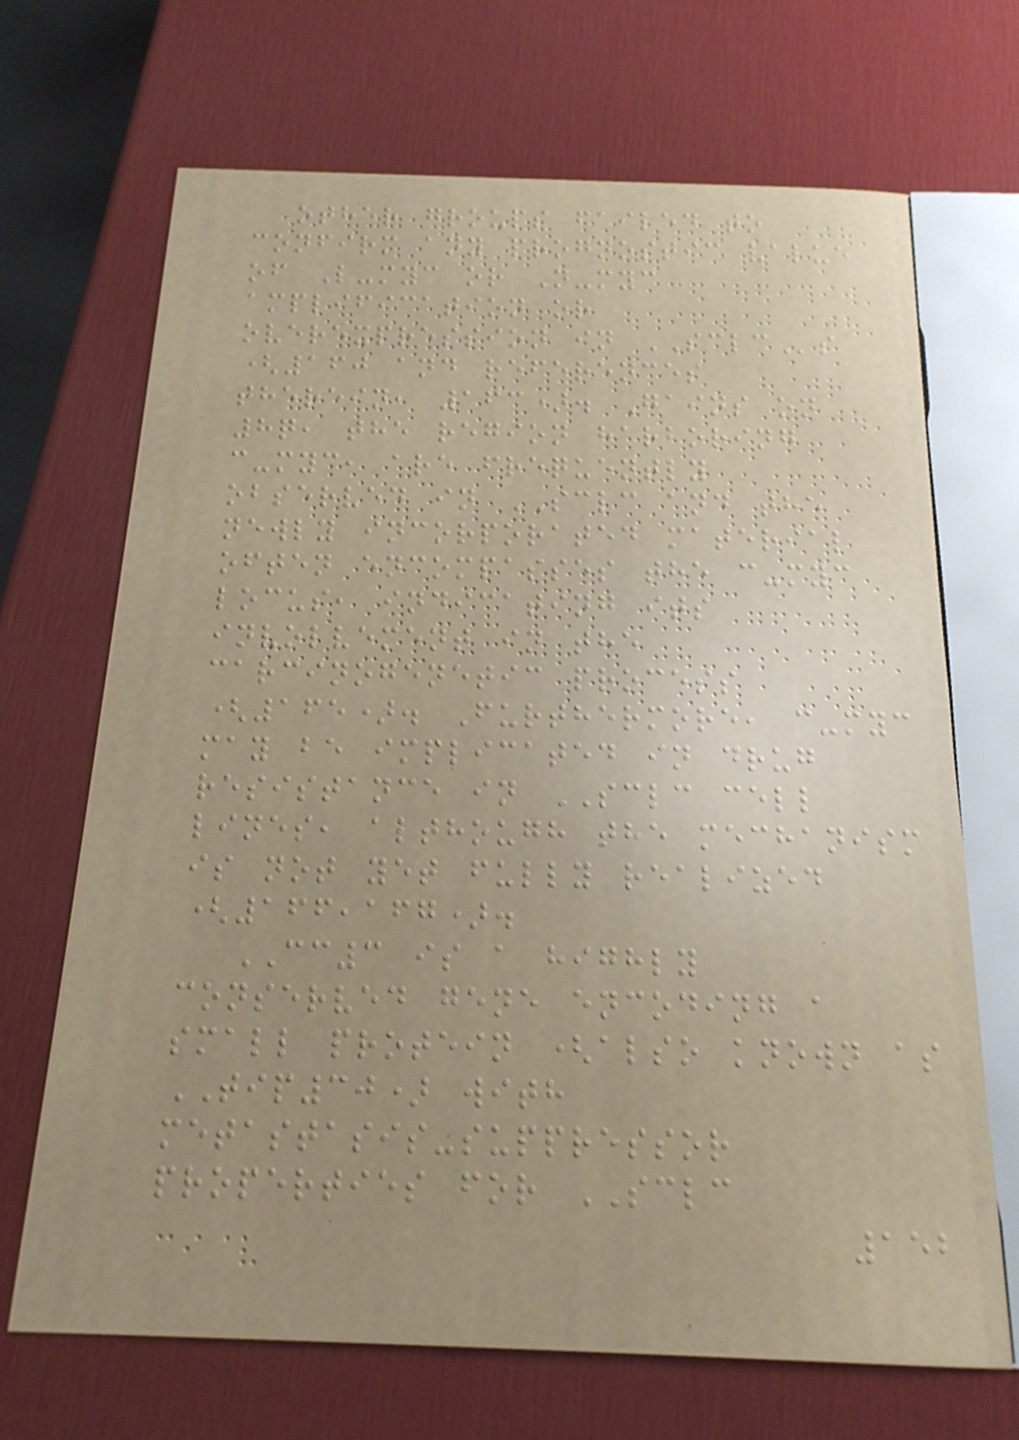other groups failed to
confirm any prognostic value
of L-myc or N-myc
amplification or
overexpression in SCLCs
(160 and references
therein, 163). Gains on
8q, the region harboring
c-myc, are frequently
observed in SCLC and the
newly incorporated material
often encompasses the c-myc
locus, indicating its
involvement in the
carcinogenetic process
(165). Furthermore, c-myc
may be implicated in drug
resistance in SCLC cell
lines, although the mechanism
is not yet fully realized
(166,167).
CC3 is a highly
conserved gene encoding a
small protein (also known as
TIP30) with
metastasis-suppressor
properties for SCLC
152
